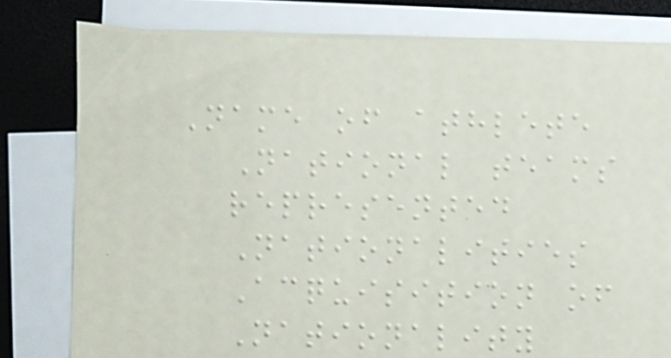Name of athlete
National teams
represented
Nationalities
Acquisition of
Nationality
